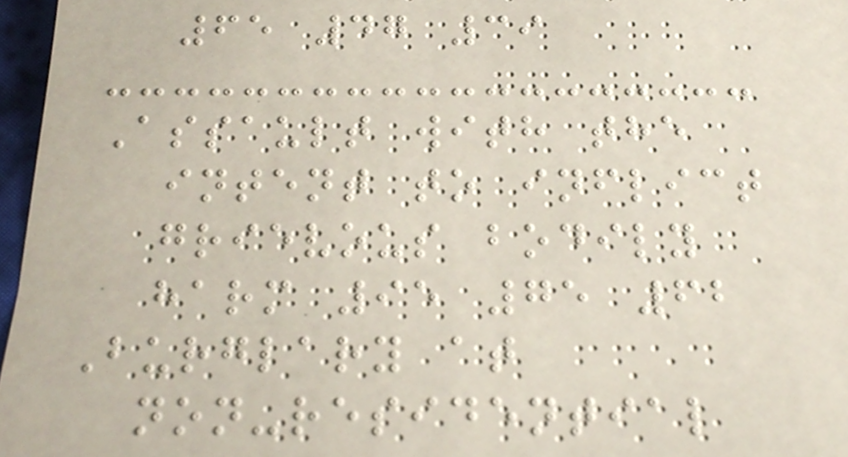65 47 39
Assault with the
intent to inflict
grievous bodily
harm 95 75 62
Burglary at
non-residential
